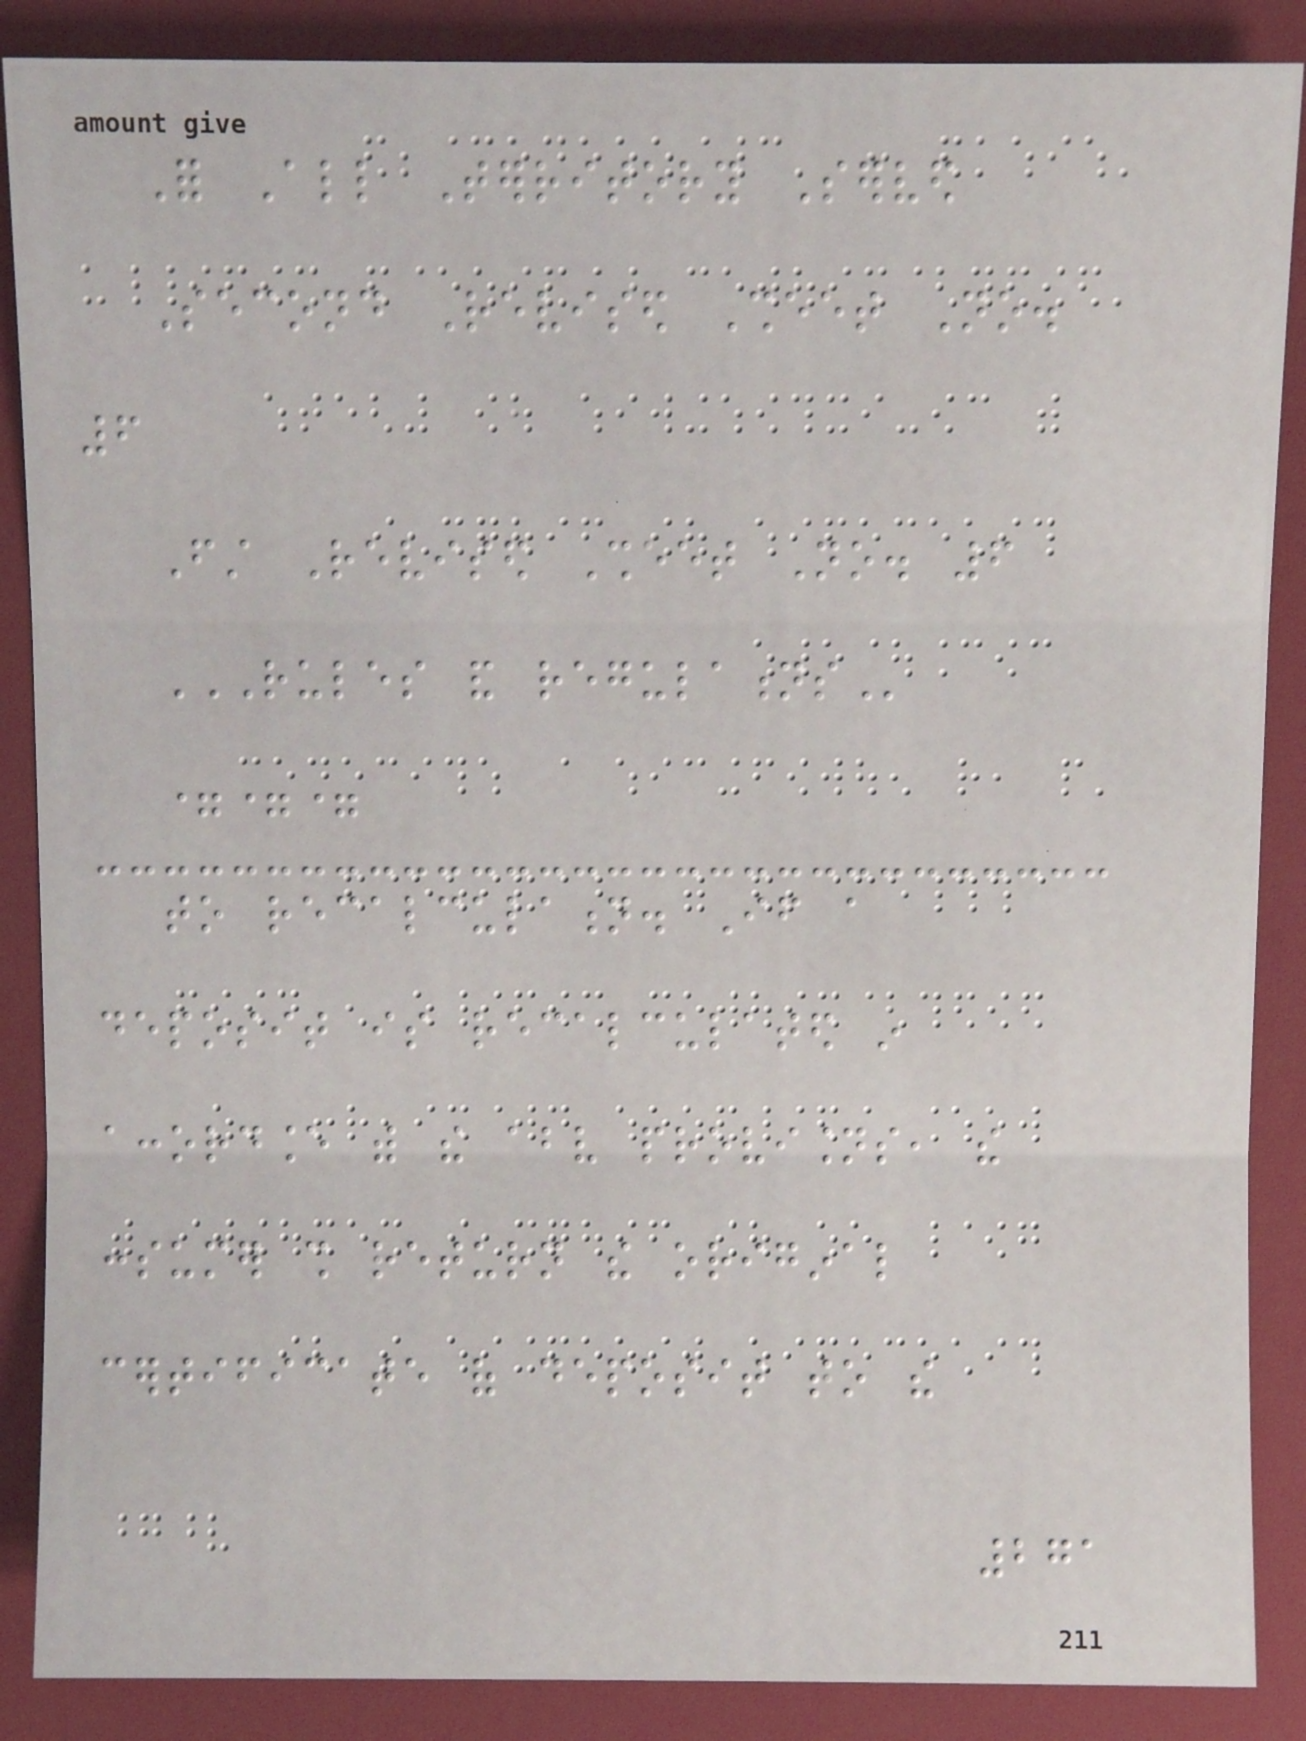For All Territory Served
Second Revised Sheet No.
6
First Revised Sheet No. 6
RULES AND REGULATIONS
===
to recalculation. If a
deposit is recalculated in
accordance with the above provisions, the
consumer shall return the original
certificate of deposit to the
271
